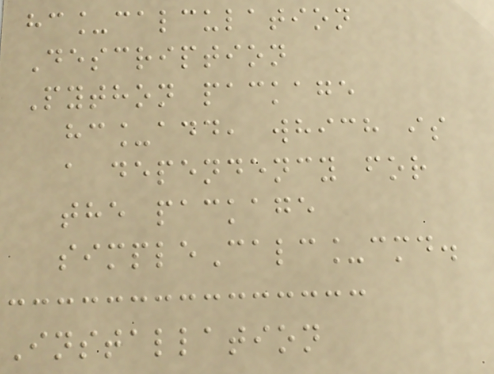hc_calculation
Description
Python package
hc_add, which is
a dependency for
the package
simpleCalc_cmd.
Installation
